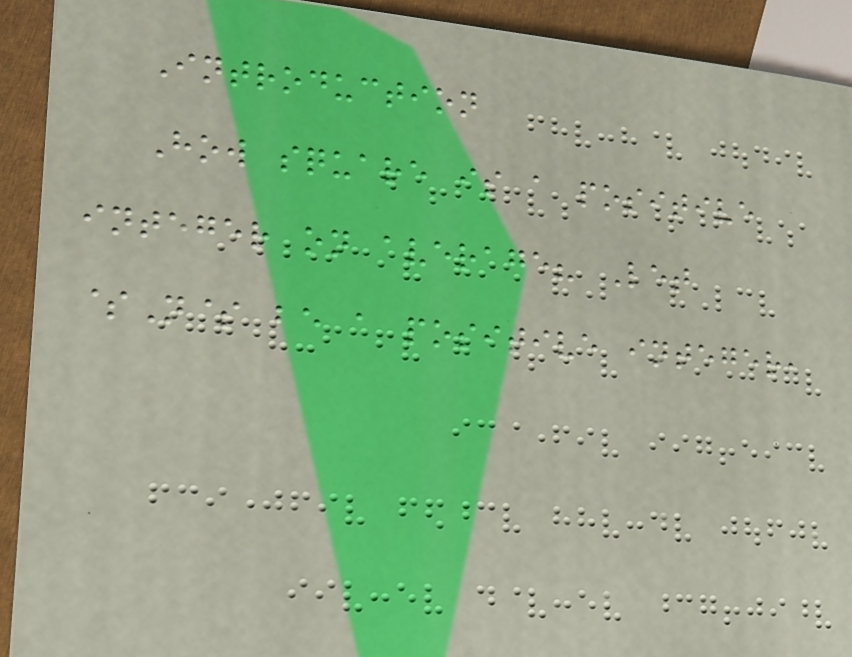Introduction
How square is a positive
integer on average? Let
$N$ be a positive integer,
